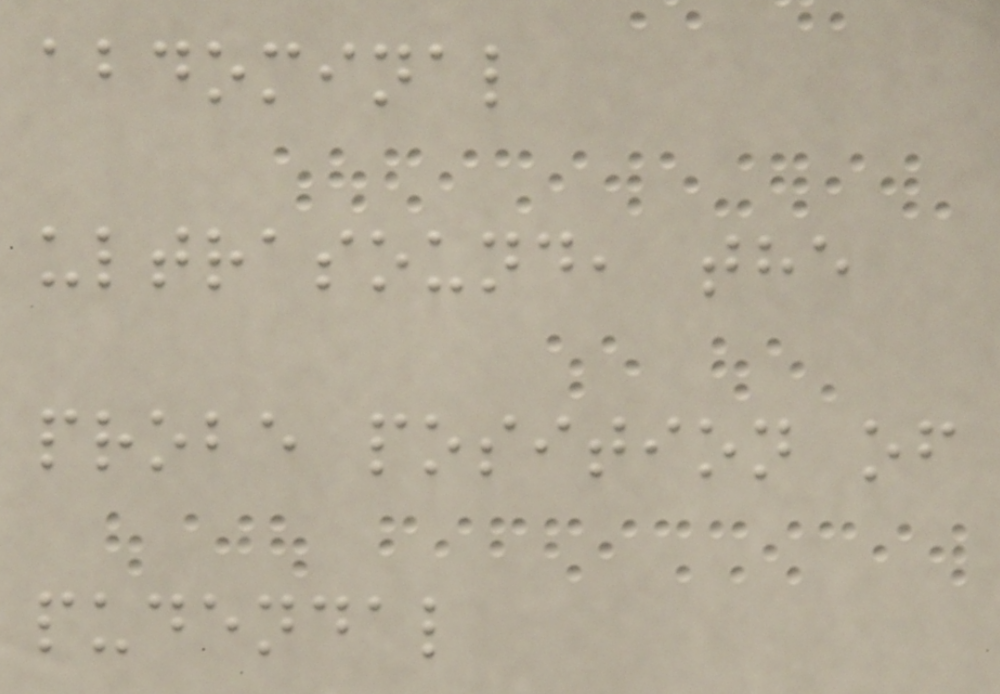abdominal
ultrasound, the
probe position of
pudendal
